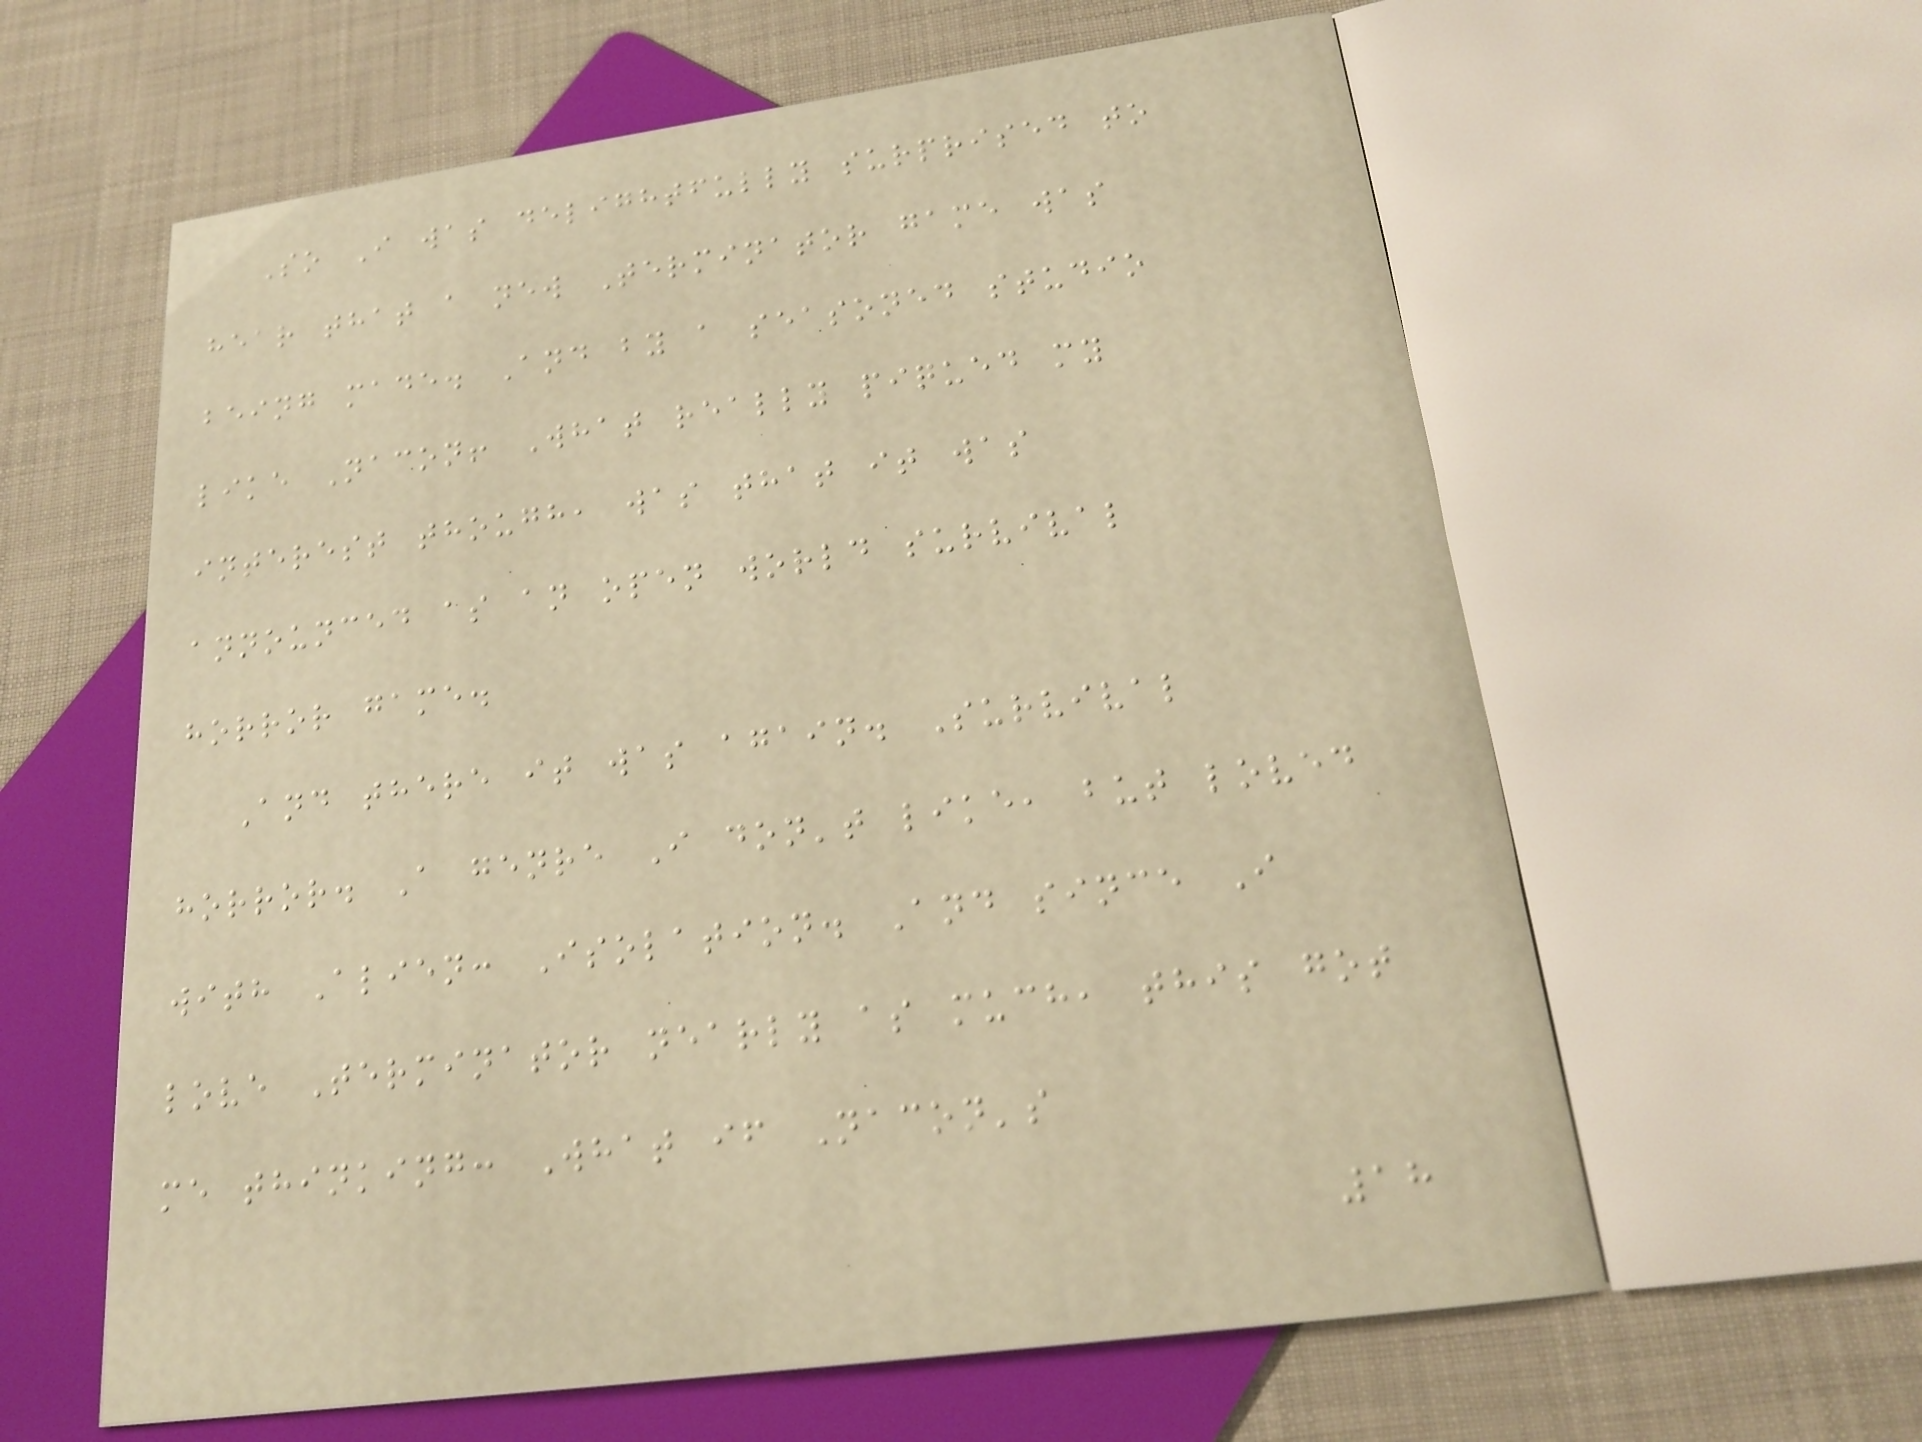So I was delightfully surprised to
hear that a new Terminator game was
being made. And by a seasoned studio
like Nacon! What really piqued my
interest though, was that it was
announced as an open world survival
horror game.
And there it was again. Survival
horror. A genre I don't like, but loved
with Alien: Isolation. And since I
love Terminator nearly as much, this got
me thinking: What if Nacon's
18
